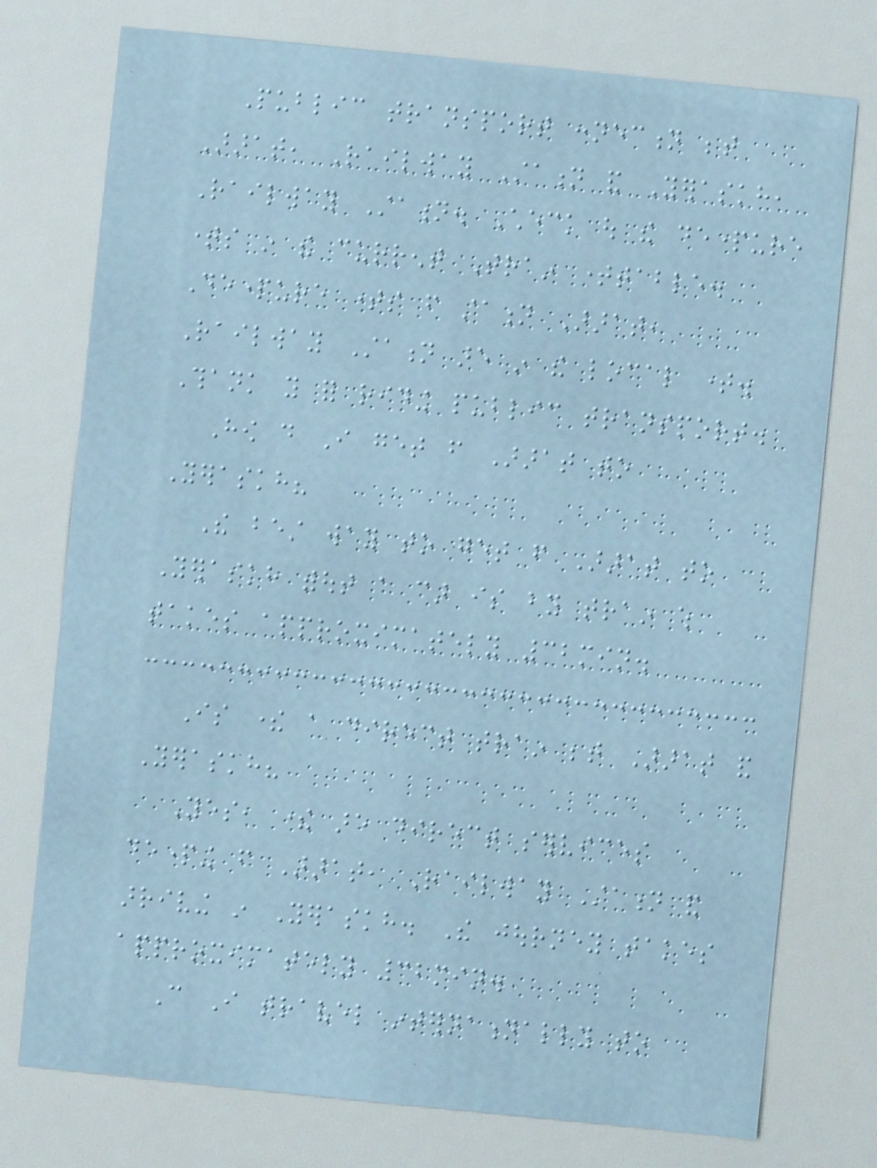Public transport connection between
Ararat, Railway Station and Yeraskh,
Railway Station. Check out the departure
times in the current Train timetable.
Departure times from station Ararat,
Railway Station are in the local time.
Thank you for riding public transport.
How do I get from Ararat to
Yeraskh?
The best way to get from Ararat to
Yeraskh without a car is by train which
takes approximately 32min.
Is there a direct train between Ararat and
Yeraskh?
Yes, there are direct services
departing from Ararat, Railway Station and
arriving in Yeraskh. The journey takes
approximately 32min.
Can I travel internationally to
